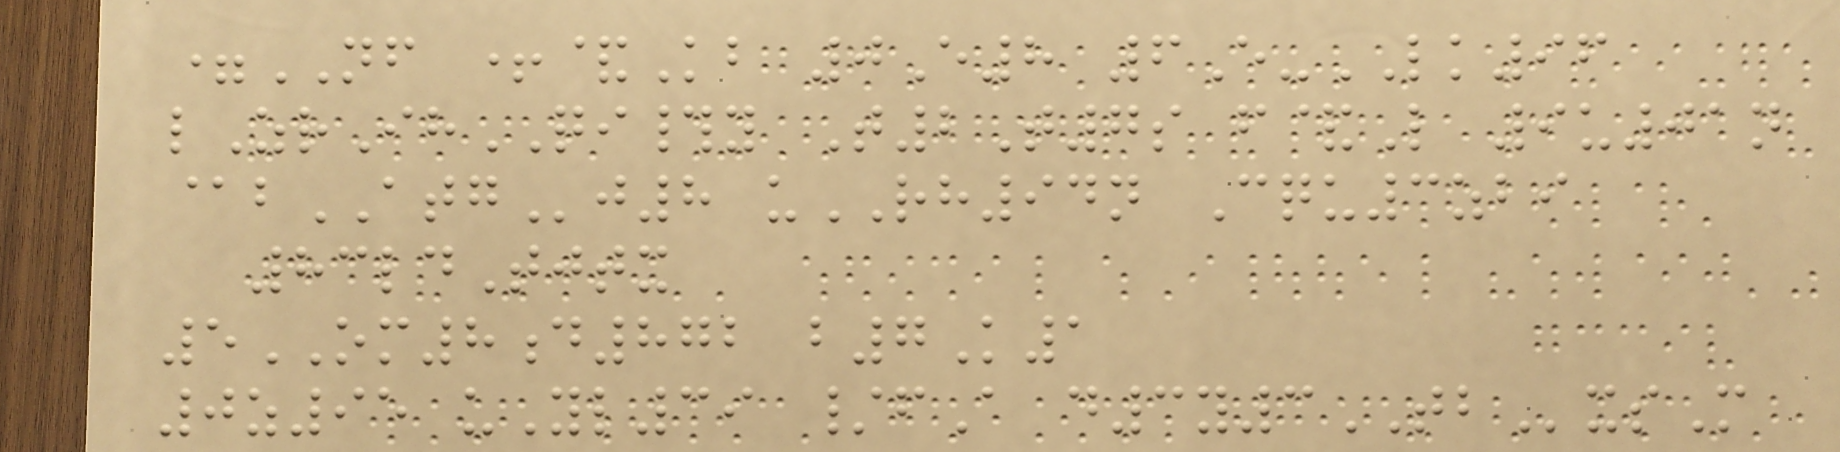=NF +&Kb 0E8 6E-LK96
lZrIhQI#y T2T7s f&L 9u01n
@bATGj8 uRH94n Cqu3zbi
83ldTjtx
5OM8d872 b7K1
0z95 uYl39 /fA d3y3TBxsM
